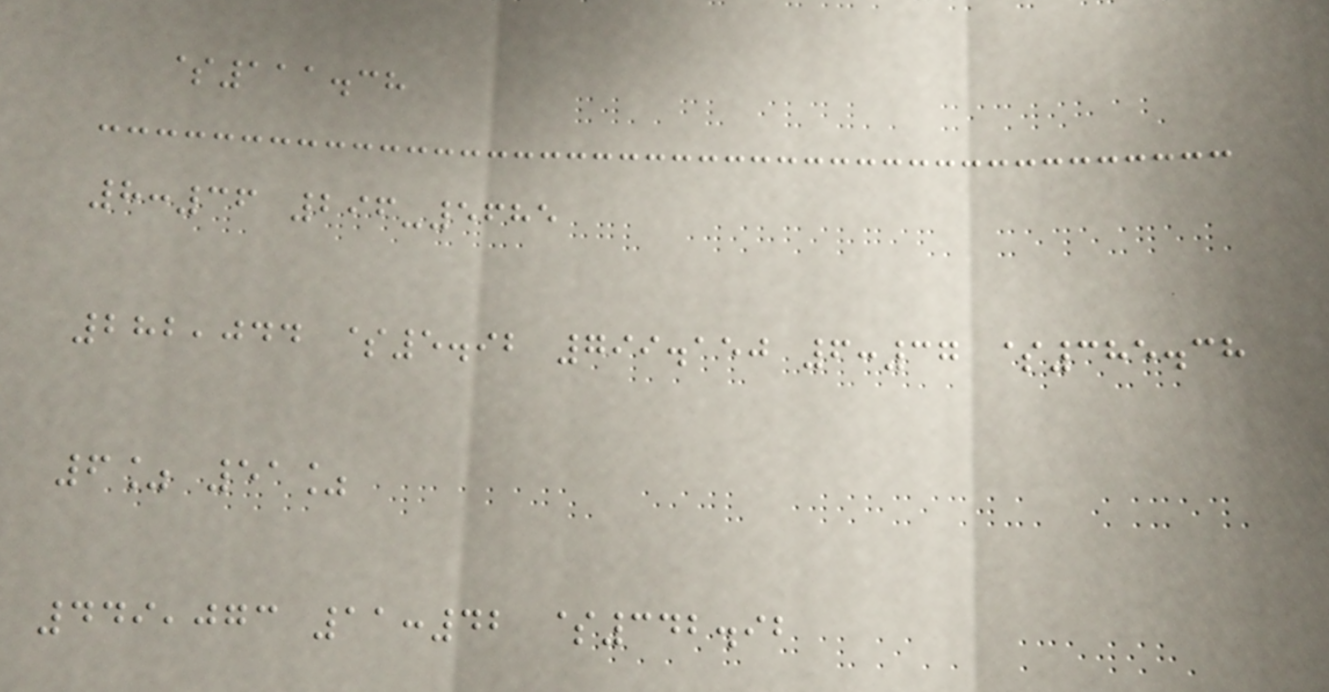$111.38
8:36 296-5685
282,044 $5.92 799.150 6:37 $385.38
6% 51%
449,073 11:42 $342.92
